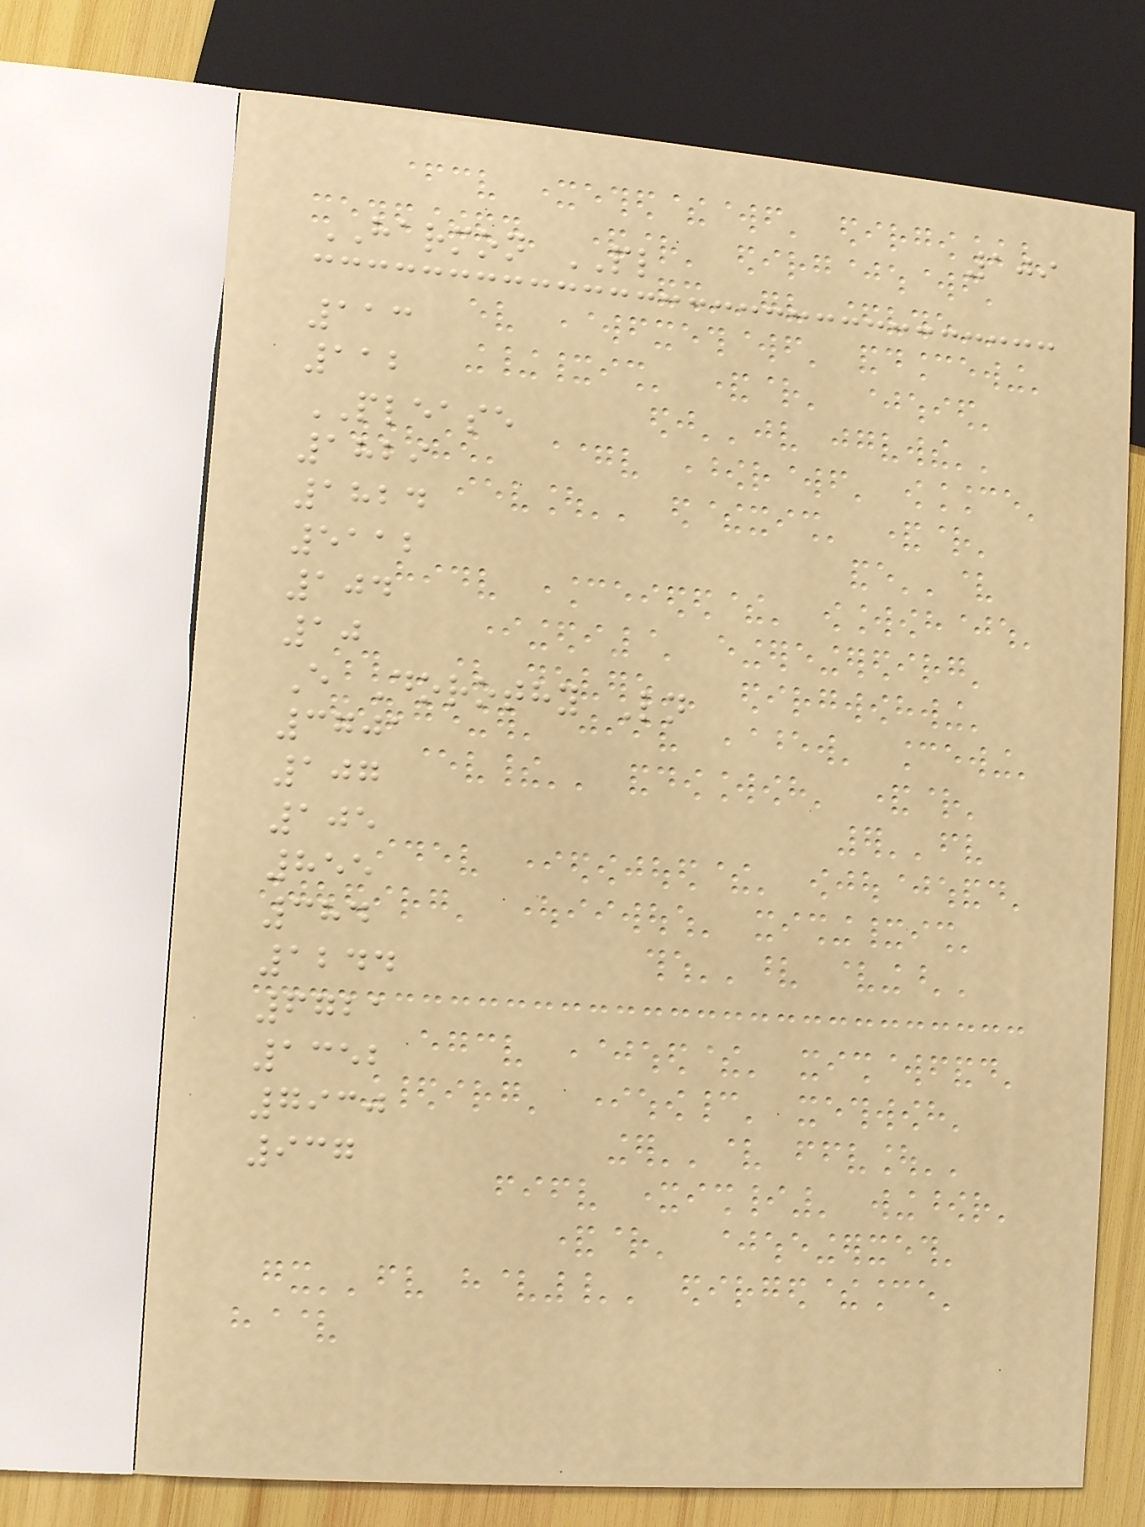109
HARMON PL
113
112
PLEASE
1829
1824
5112
104
10
E Dorothy Ln
3701
107
105
855
384
1244
6721
1352
7930
937
